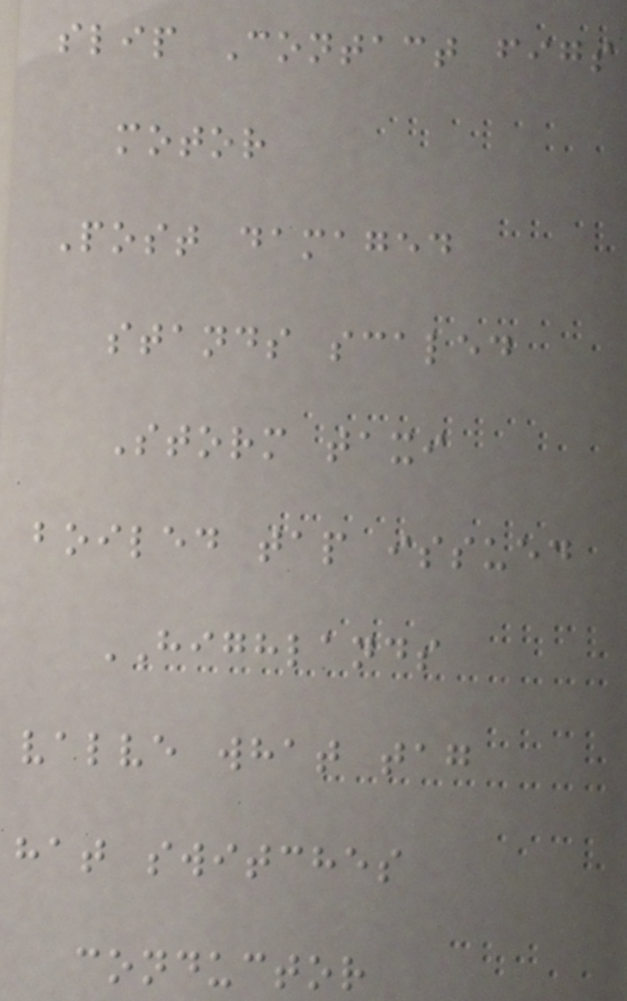slip Contact figs
motor
Post damaged
stands scaled
Storm taxi
boiled tap issued
HIGHLANDS
valve what tag
hat switches
conductor
